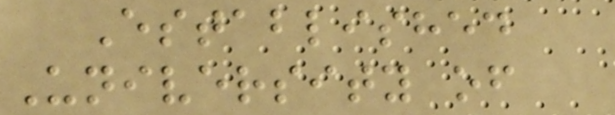Established
University of
